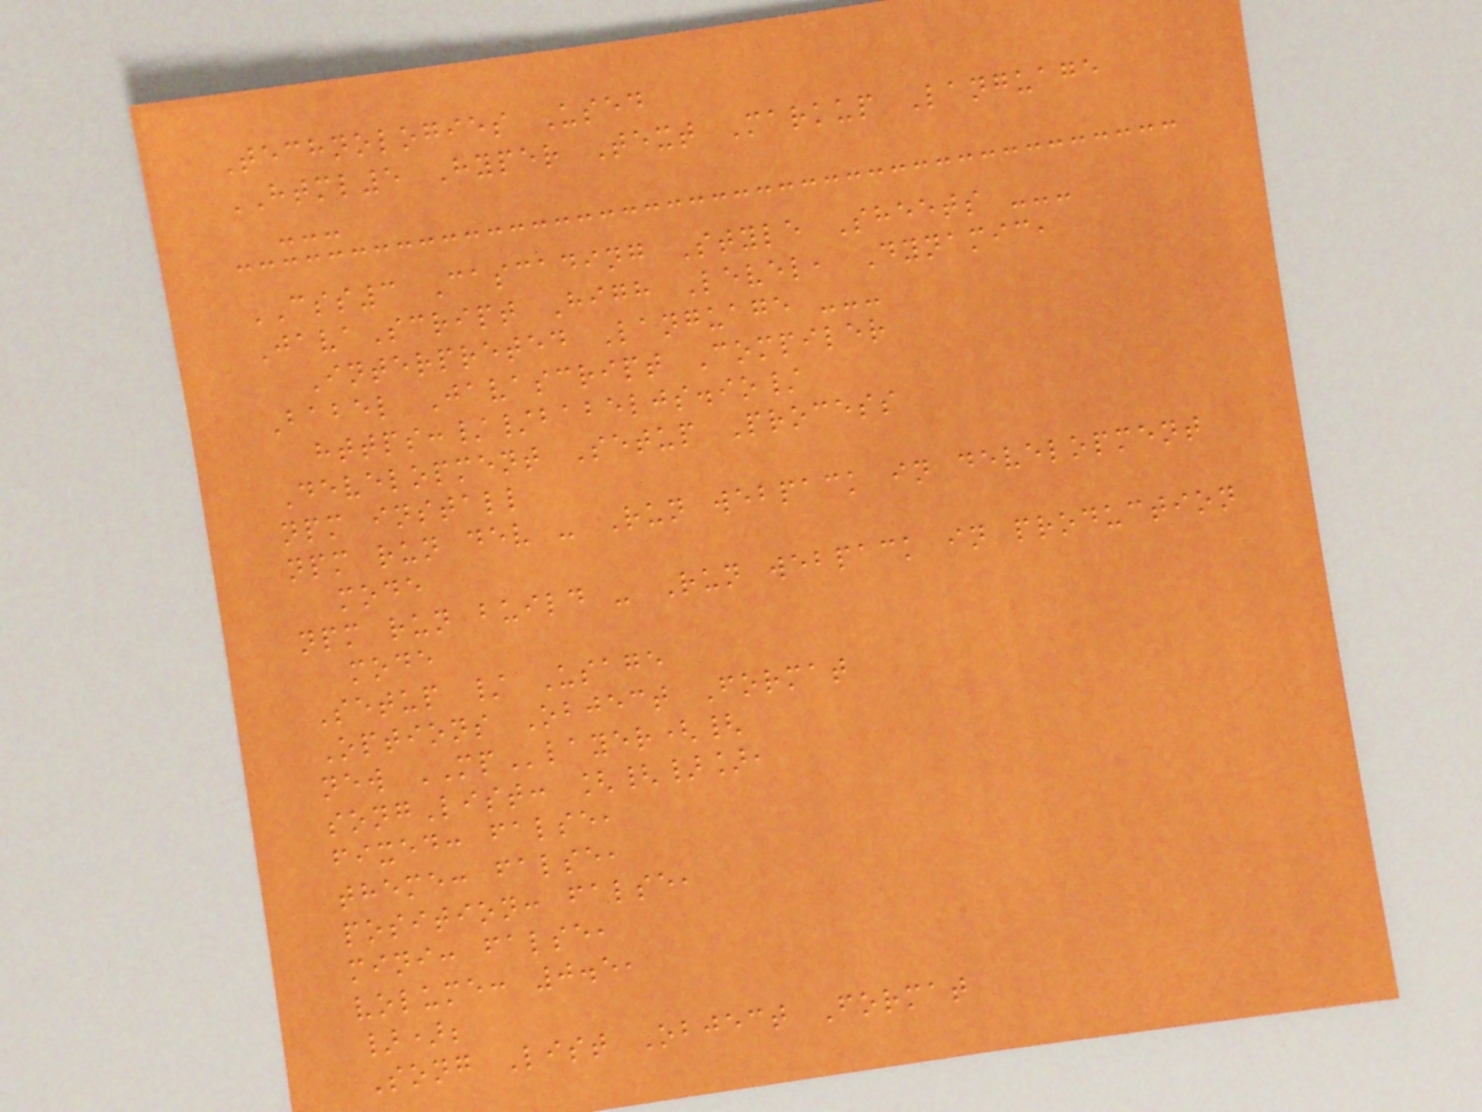Technologies Used
HTML5 Hyper Text Markup Language
---
CSS3 Cascading Style Sheets ---
JavaScript High Level, Dynamic,
Interpreted Language ---
Babel Javascript Compiler
https://babeljs.io/
Development Setup Process
npm install
npm run dev - Run webpack in development
mode
npm run build - Run webpack in production
mode
Setup / Usage
Options Object Format
new MPlayer({
songList: [{}],
fixed: false,
theme: false,
position: false,
mini: false,
volume: 0.5,
});
Song List Object Format
